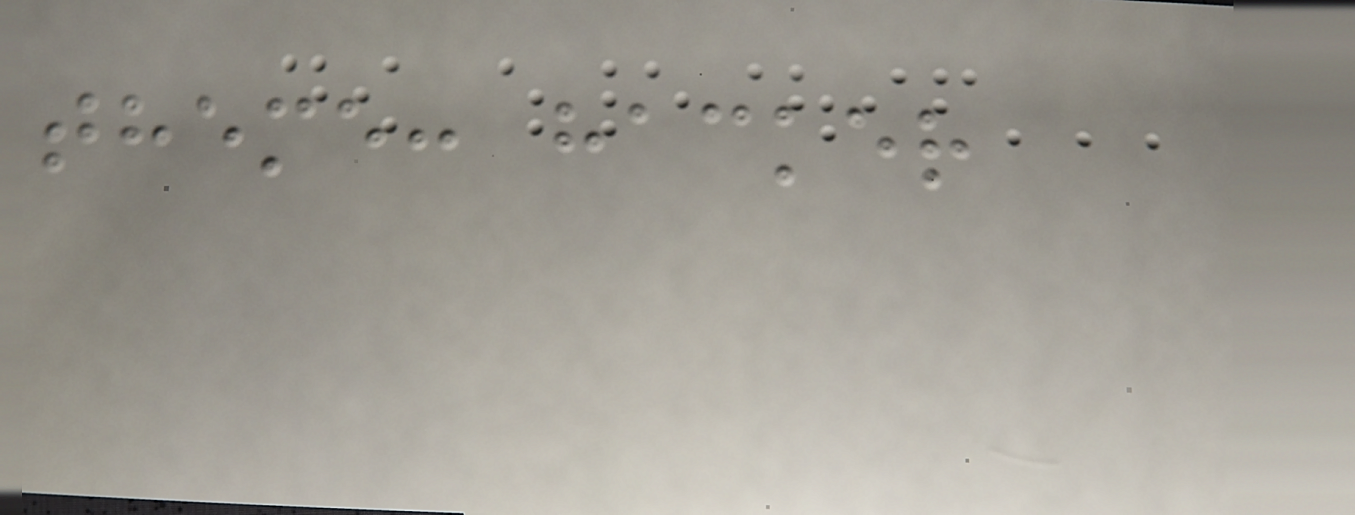theme: hacker
